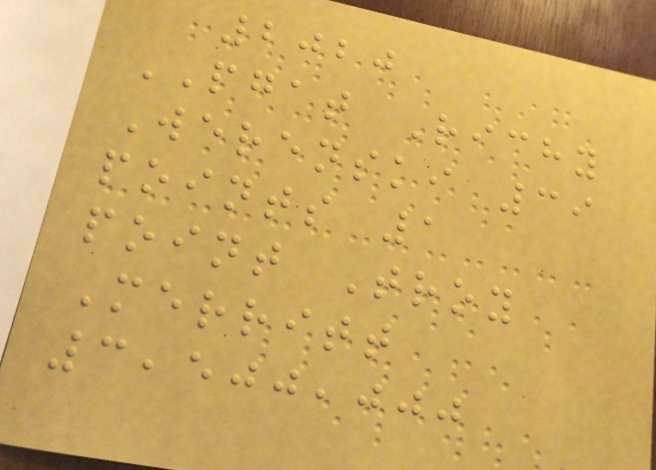2020
PGAT Richy
Werenski 39
points 1
point Troy
Merritt
3,500,000
